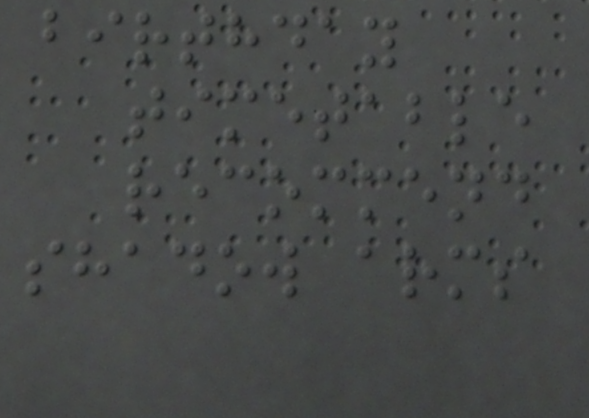birthday
timetable
recommend
shadow arms
